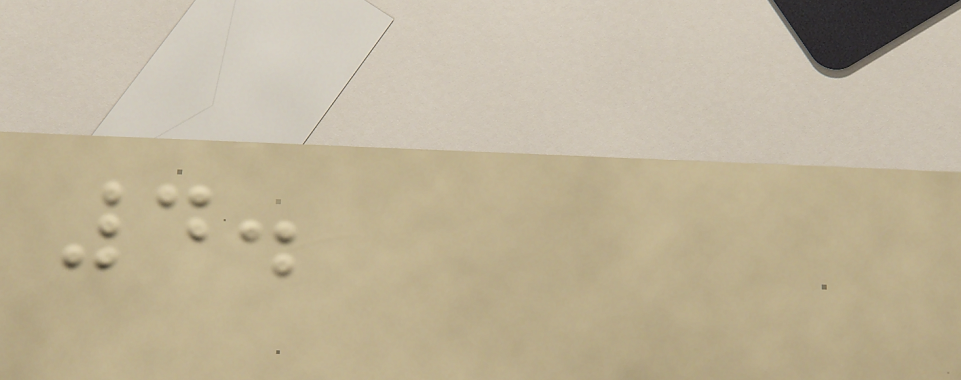4.
